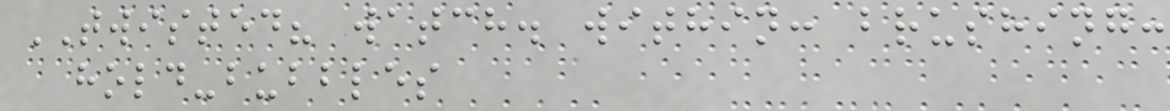TWISTED? watch. within: brushing:
hold-bubbles
